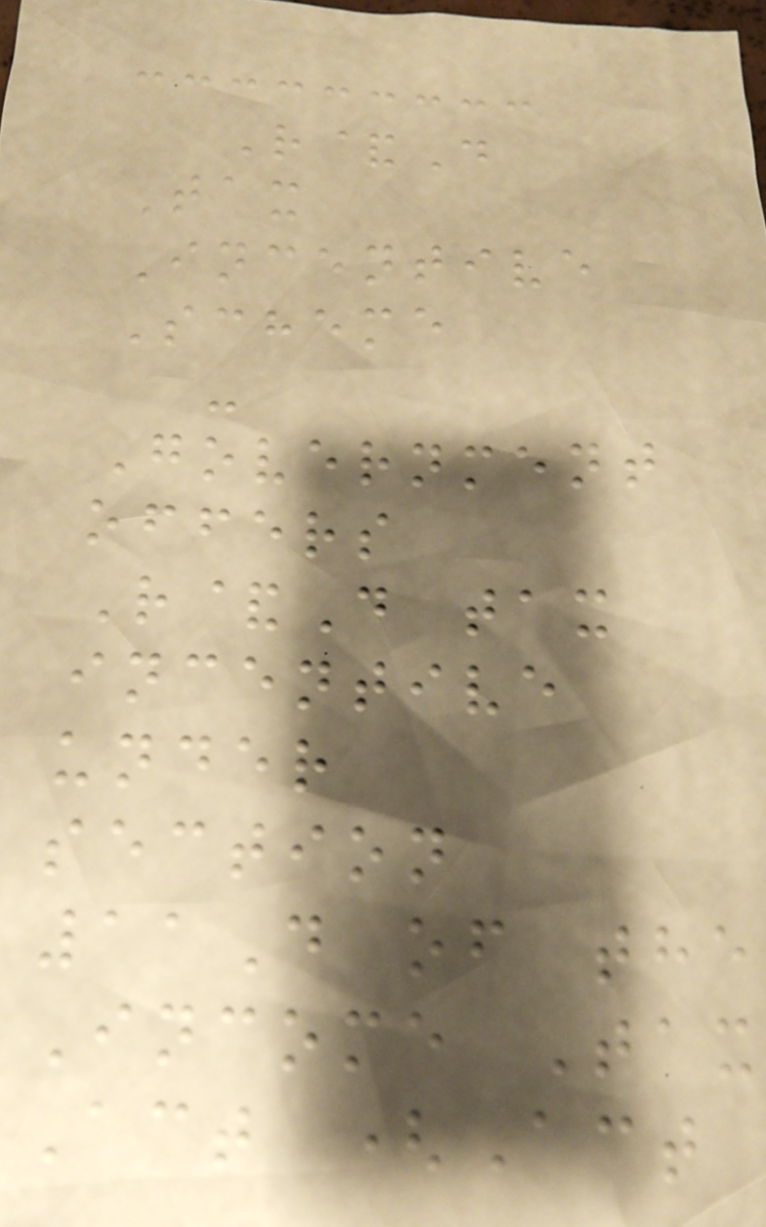R&D
Tax
Incentive
Scheme
-
Government
offers
R&D tax
incentive
under
section
11D of the
Income Tax
Act (Act
